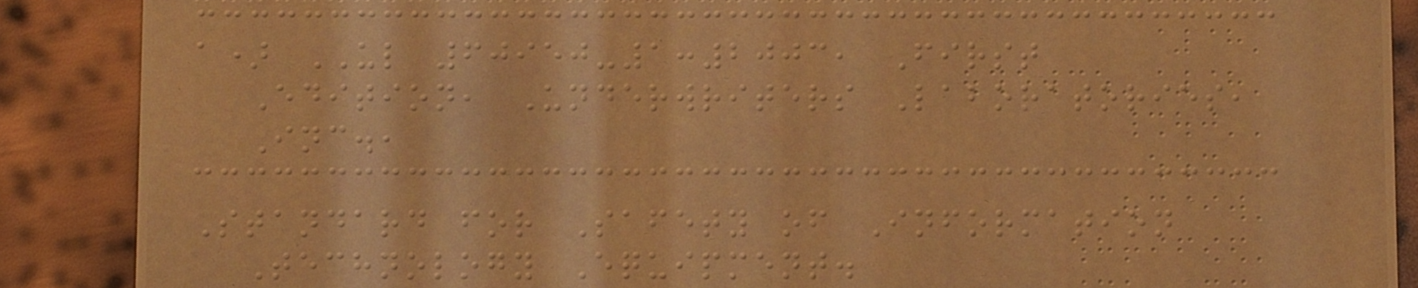a) UL 60950-1:2003, First
Edition, Underwriters Laboratories,
Inc.,
Standard for Safety of Information
Technology Equipment.
